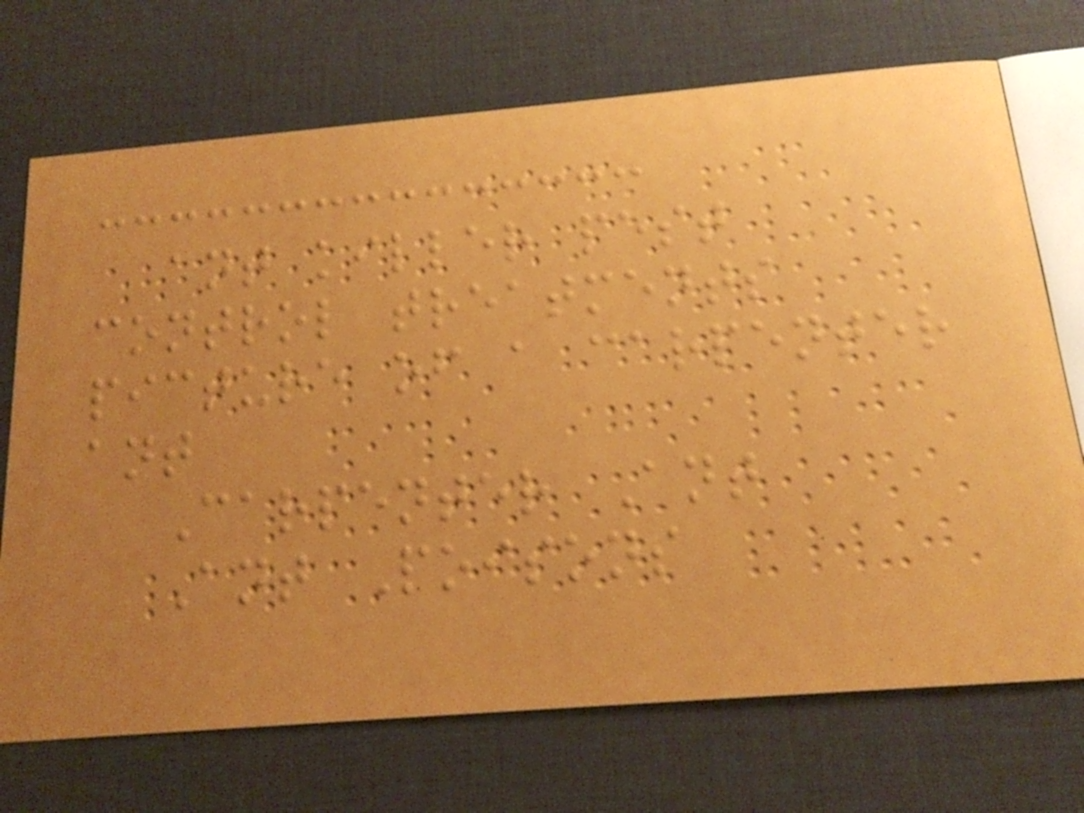ant killer pest
control treatments
picture of a carpenter
ant
Carpenter Ant
Ant Poisons
